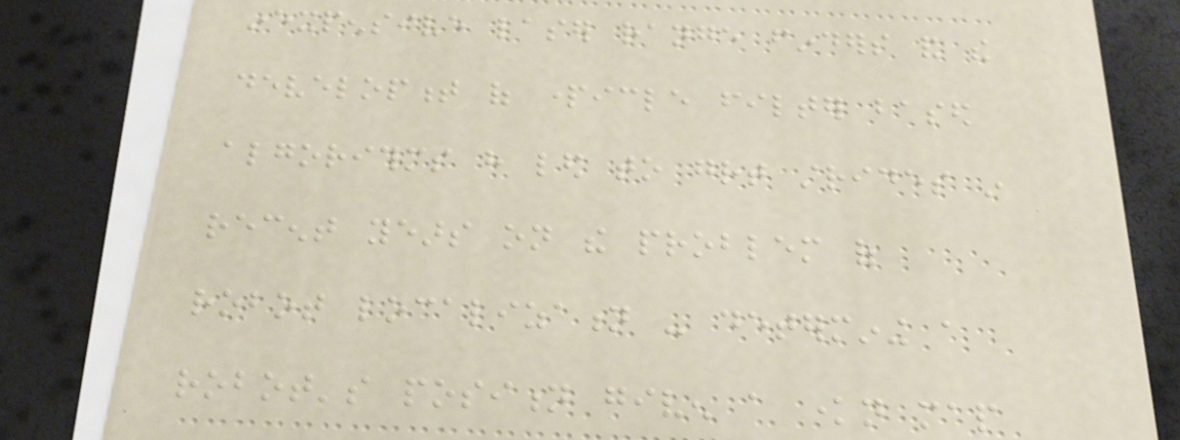inexpensive laser range finders and the
development of particle filter based
algorithms have led to great strides in
recent years on the problem of
robot localization - determining a
robot's position given a known map
